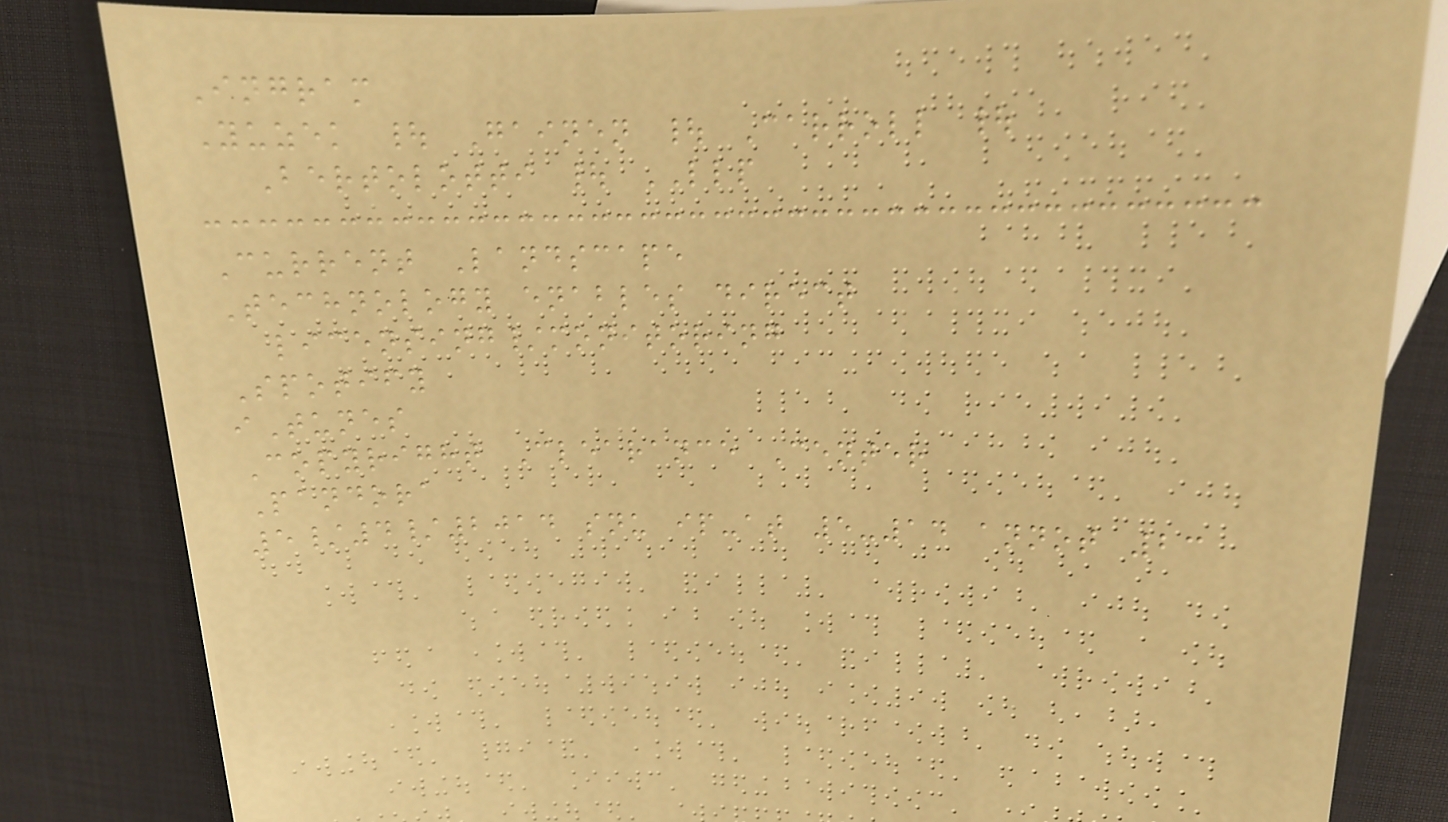Ingram
Yuzek | Gainen | Carroll |
Bertolotti | LLP
Current Landscape
Technology enables direct
licensing/monitoring
Spotify
iTunes
Copyright Clearance Center
Pandora
5/4/2014 snu ip-at 5-14 annot 23
